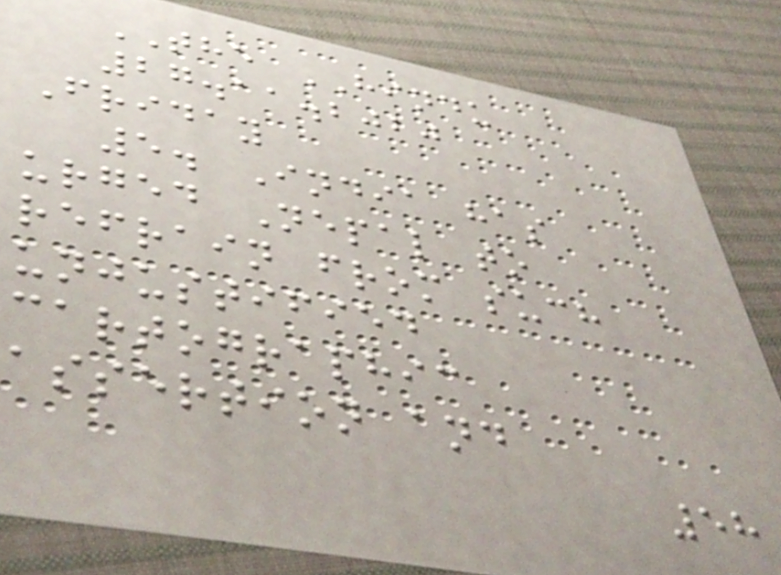THE HINDU
27.11.2020
Friday
5. India has
urged Nepal to
refrain from such
unjustified
cartographic
assertion and
58
